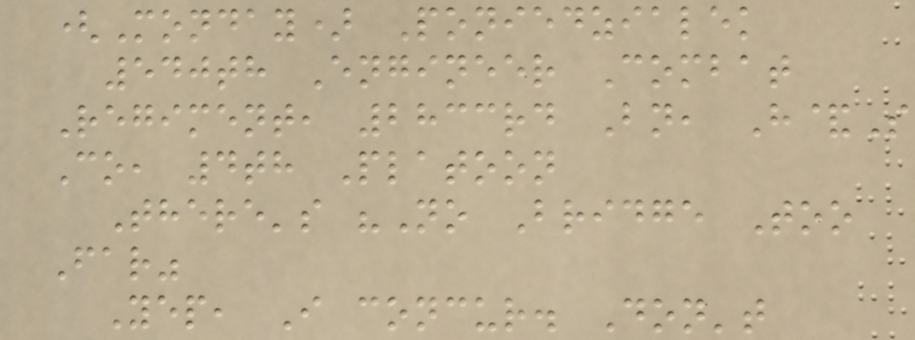(Monday) Poniedzialek
540th Engineer Combat
Regiment, 2833rd Bn, H&S
Co, 4th Platoon
There's "No Bridge Too
Far"
Yep, I concur. Don't
